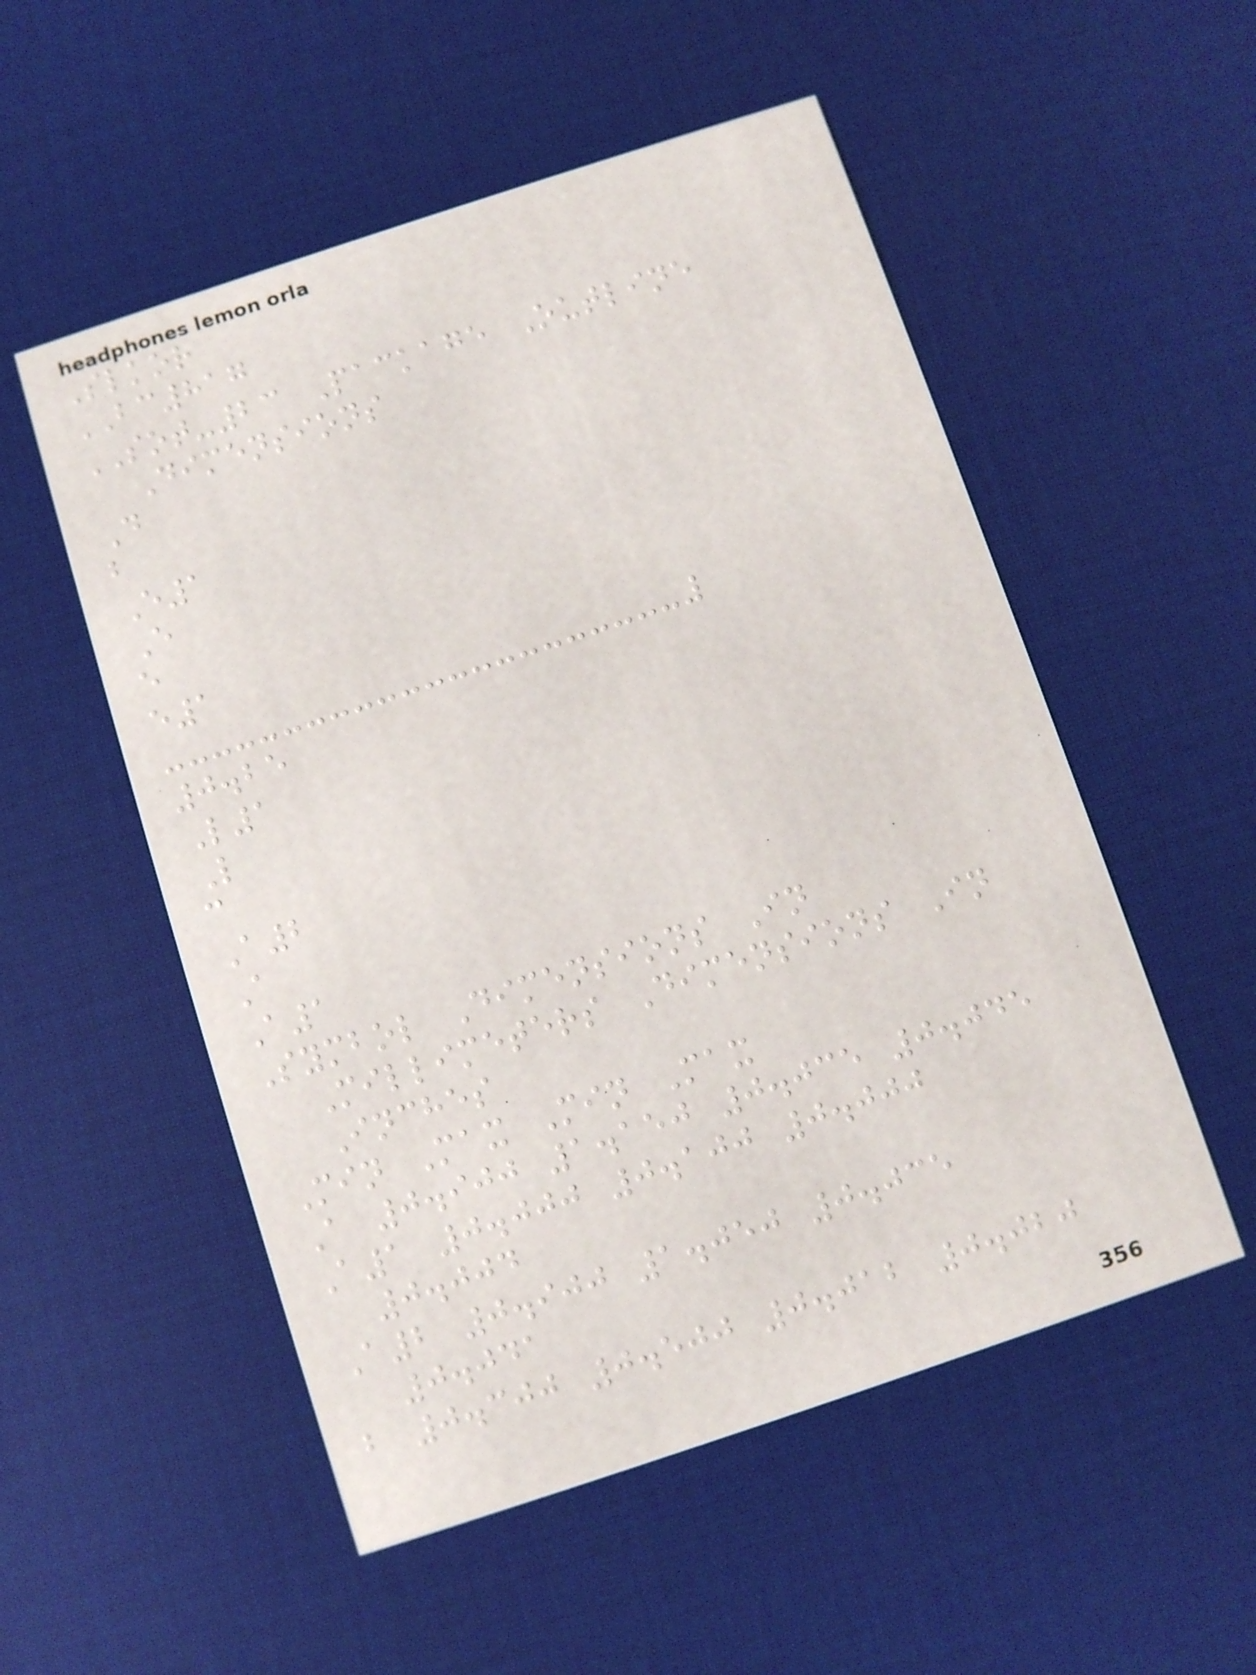Slkor
BC817
SOT-23 Package Outline
Dimensions
D
b
E1
E
e
e1
0.25
L1
L
c
A2
A
A1
Symbol Dimensions In
Millimeters Dimensions In
Inches
Min Max Min Max
A 0.900 1.150 0.035 0.045
A1 0.000 0.100 0.000
0.004
A2 0.900 1.050 0.035
0.041
b 0.300 0.500 0.012 0.020
